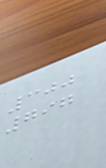300
797
